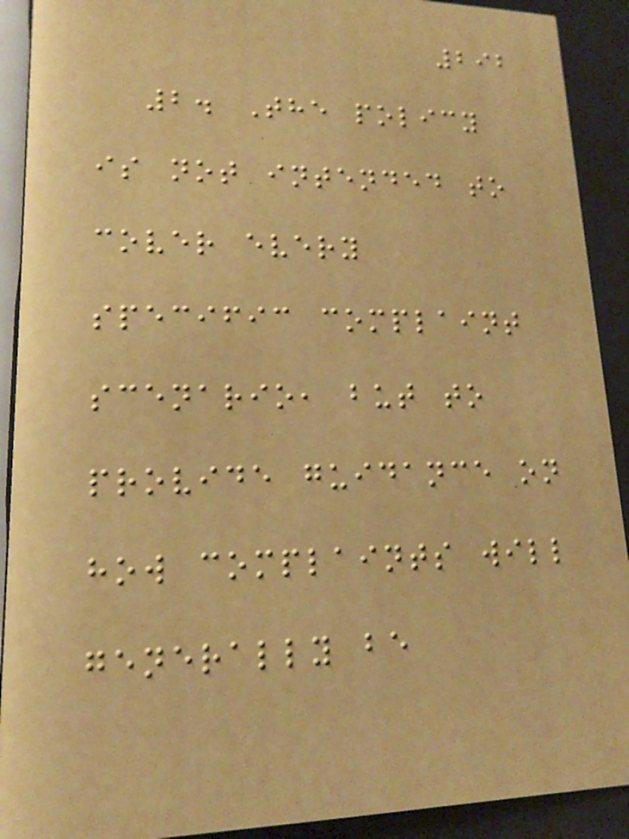292
2. The policy
is not intended to
cover every
specific complaint
scenario, but to
provide guidance on
how complaints will
generally be
